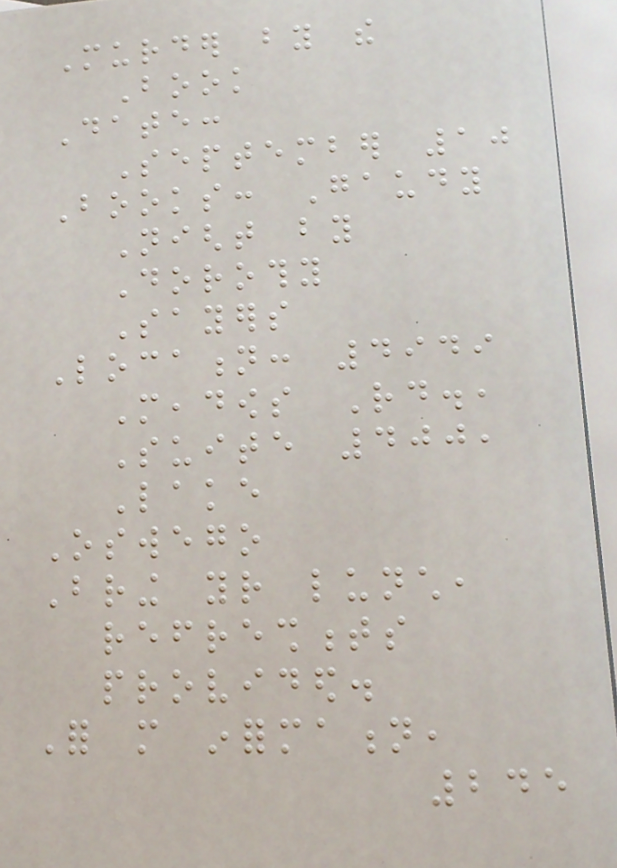Murder by the
Book
Date:
September 10
Books: Gaudy
Night by
Dorothy
Sayers
Location: 4949
Meadows Rd.,
Suite 400,
Lake
Oswego
Bring your lunch,
refreshments
provided.
For more information,
245
